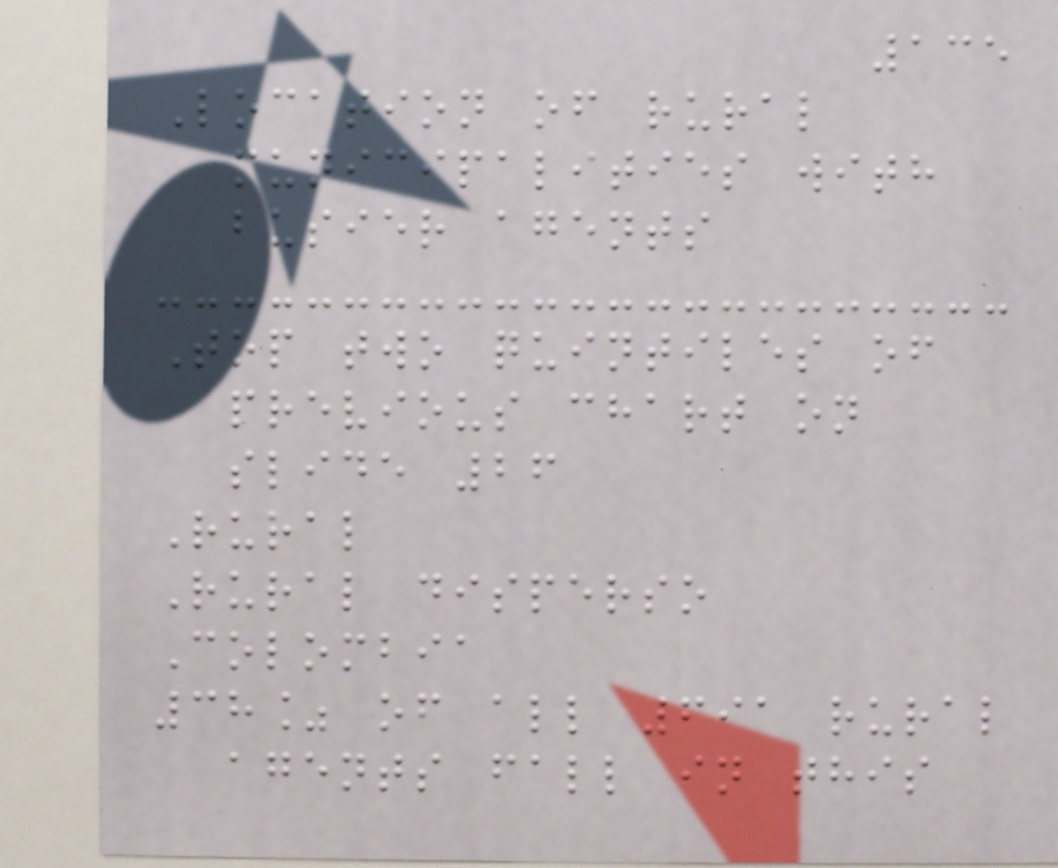135
Location of rural
municipalities with
busier agents
Top two quintiles of
previous chart on
slide 26
Rural
Rural disperso
Colombia
38% of all 691 rural
agents fall in this
